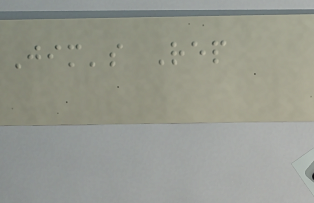Jim's Rep
